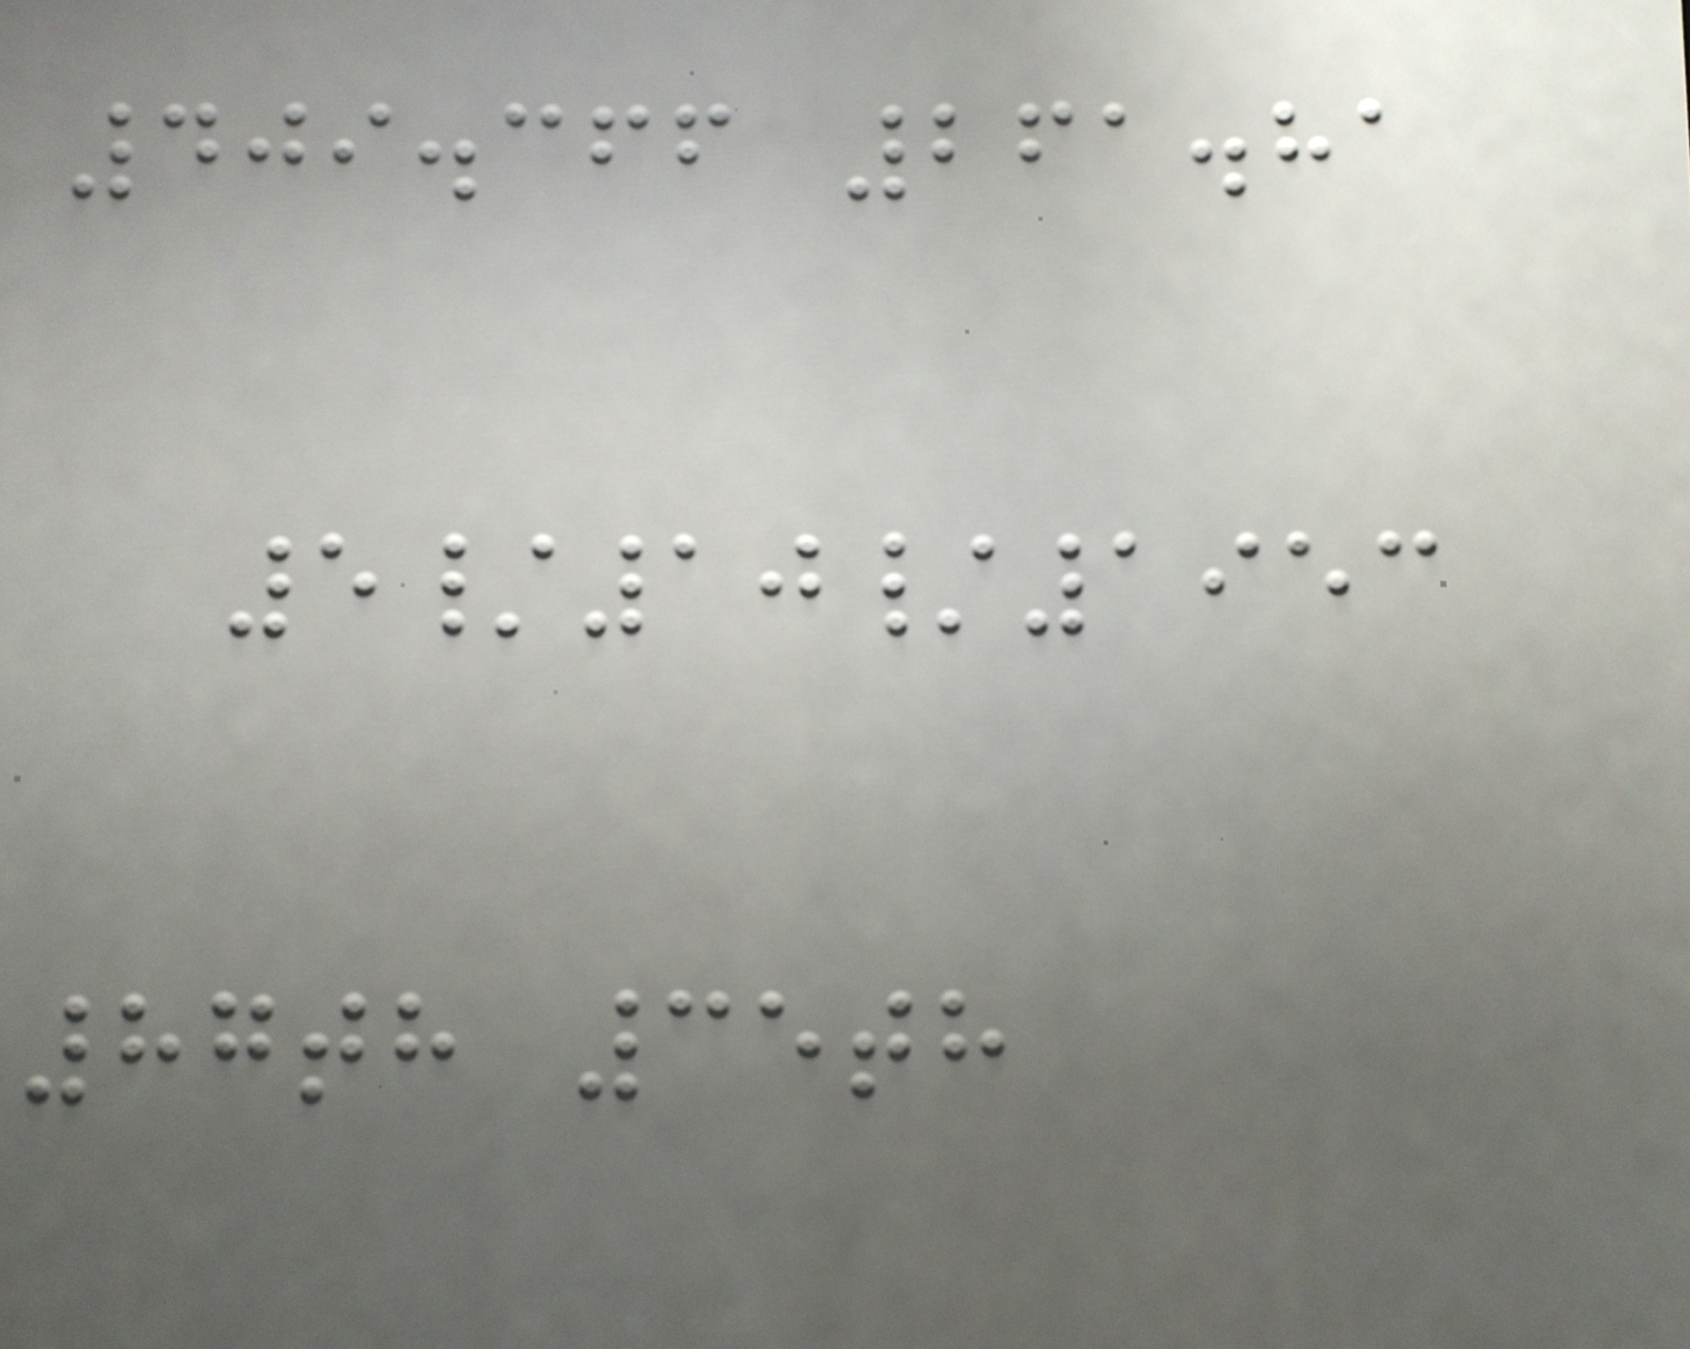409.366 261.81
5/10/1953
87th 35th
